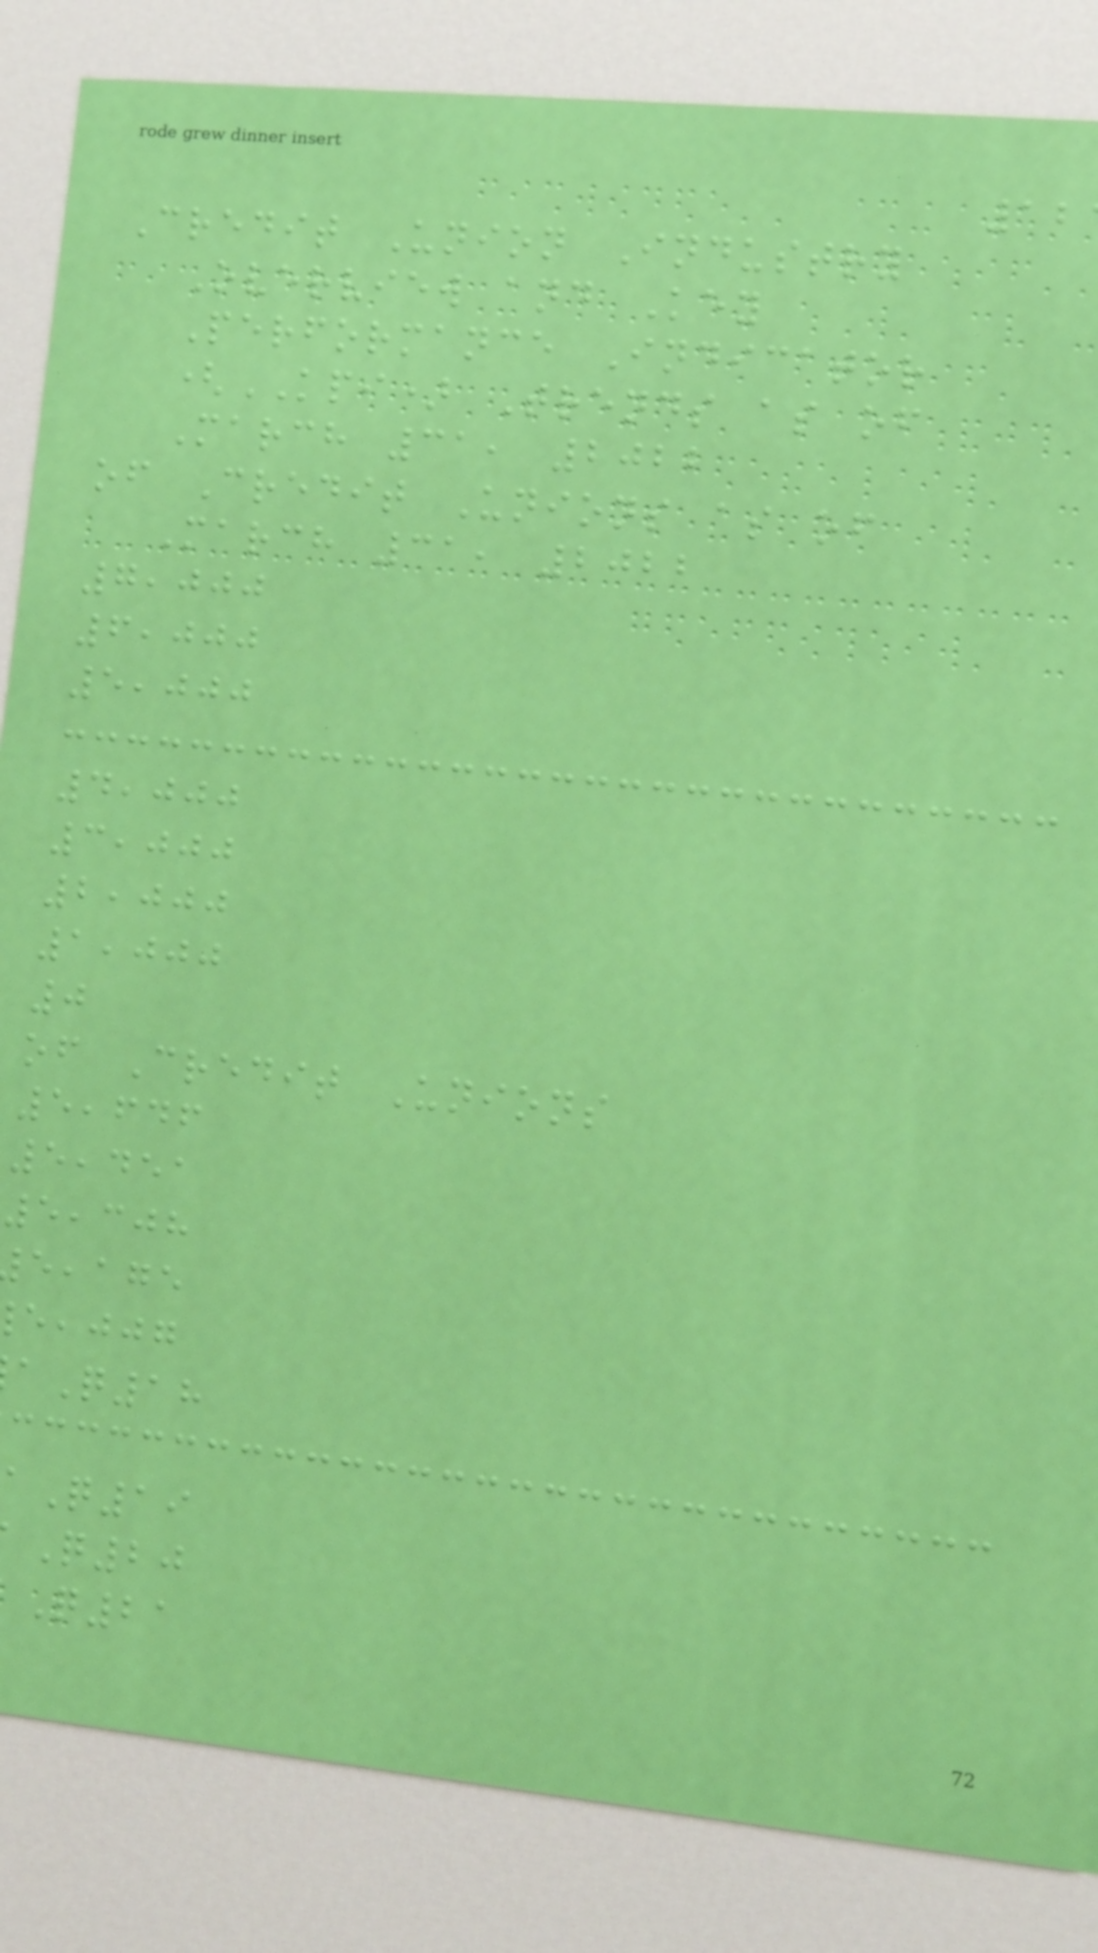Credit Union Industry
Overview and Key
Performance Indicator
(KPI) Trends as of
March 31, 2022
of Credit Unions as of
March 31, 2022
7,000
6,000
5,000
4,000
3,000
2,000
1,000
0
of Credit Unions
5,646
5,451
5,308
,age
,jjg
Q18
Q19
Q20
Q21
